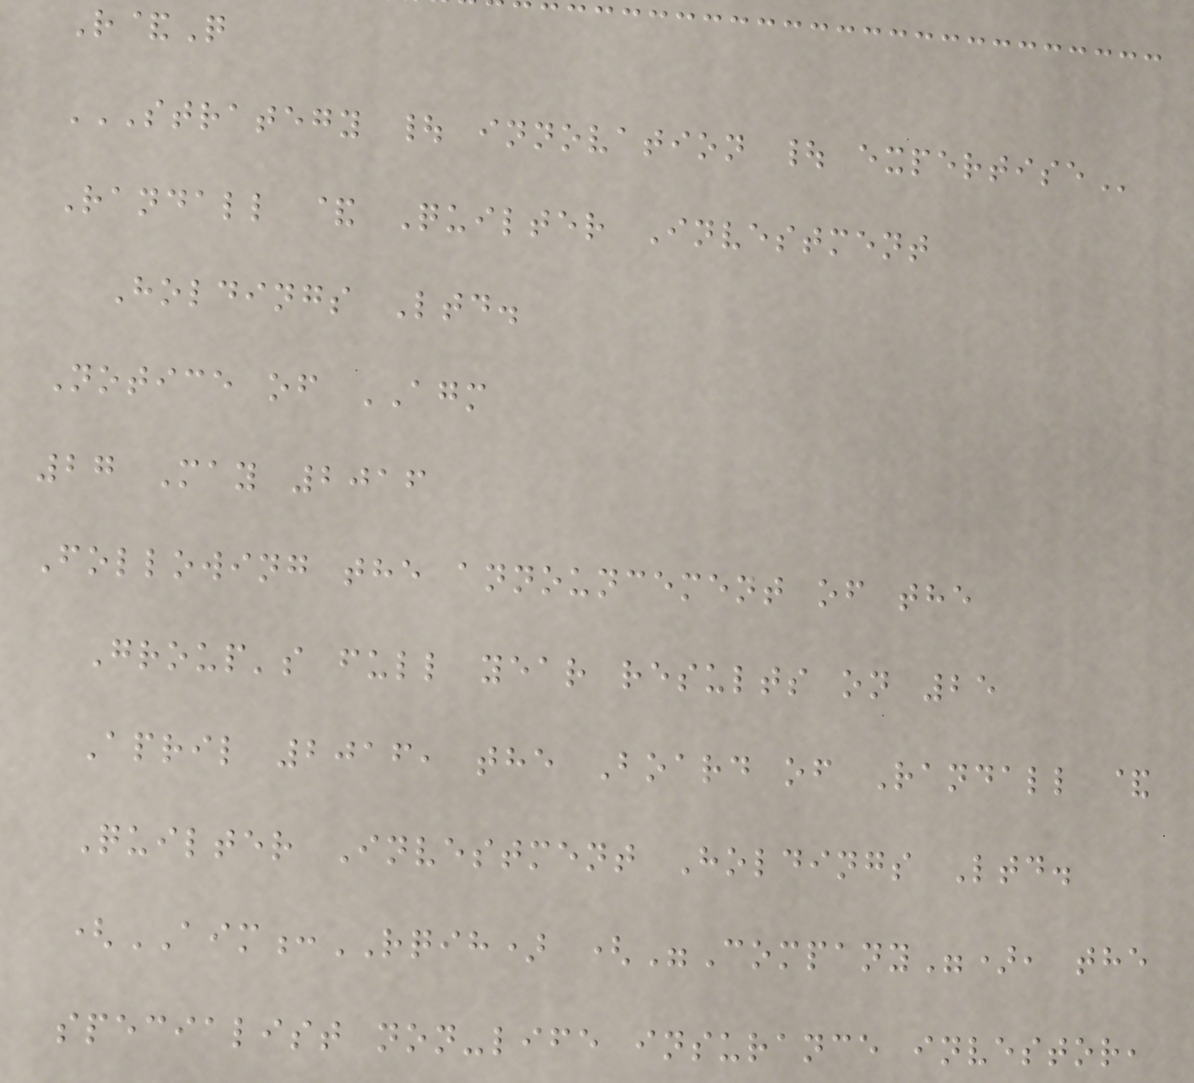R&Q
STRATEGY | INNOVATION | EXPERTISE
Randall & Quilter Investment
Holdings Ltd.
Notice of AGM
27 May 2016
Following the announcement of the
Group's full year results on 25
April 2016, the Board of Randall &
Quilter Investment Holdings Ltd.
(AIM:RQIH) ("Company"), the
specialist non-life insurance investor,
